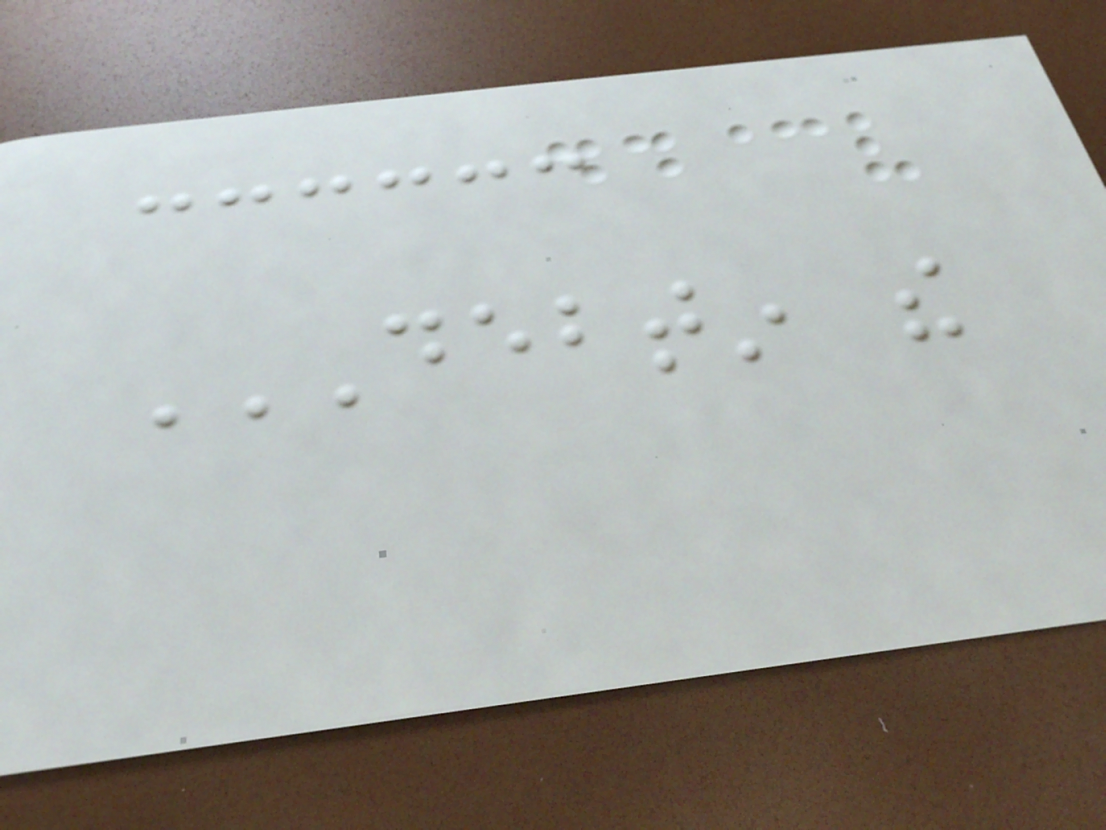DEBTIN THE
